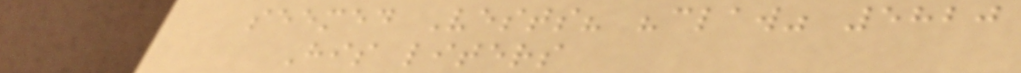seemed Vests? "claw" 5820
His liters
